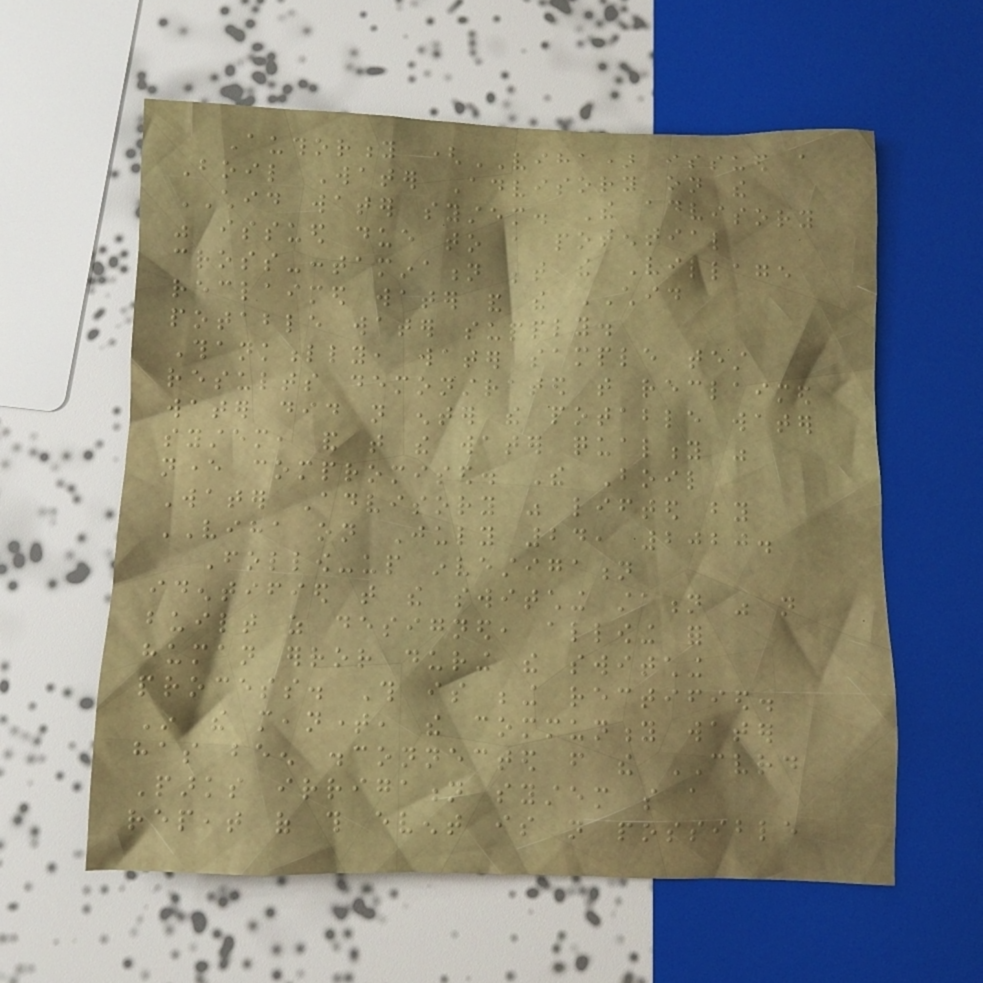Authority (VIHA) issued a
Boil Water Advisory on the
CHID water system. The advisory
was issued due to a potential
cross-contamination between the Village
reclaimed water and the CHID
potable water supply.
Thankfully, water sample test
results demonstrated that reclaimed
water did not enter the potable water
system, and that the water quality was
never compromised. The Boil
Water Advisory was lifted by
VIHA on July 24, 2020.
Follow-up investigation
identified that the switching station was not
built as designed, allowing for
human error during the switching
process. This is being rectified.
In the meantime, the community water
has been disconnected from the CVRD
Parks irrigation system so a
repeat of this event is not possible
